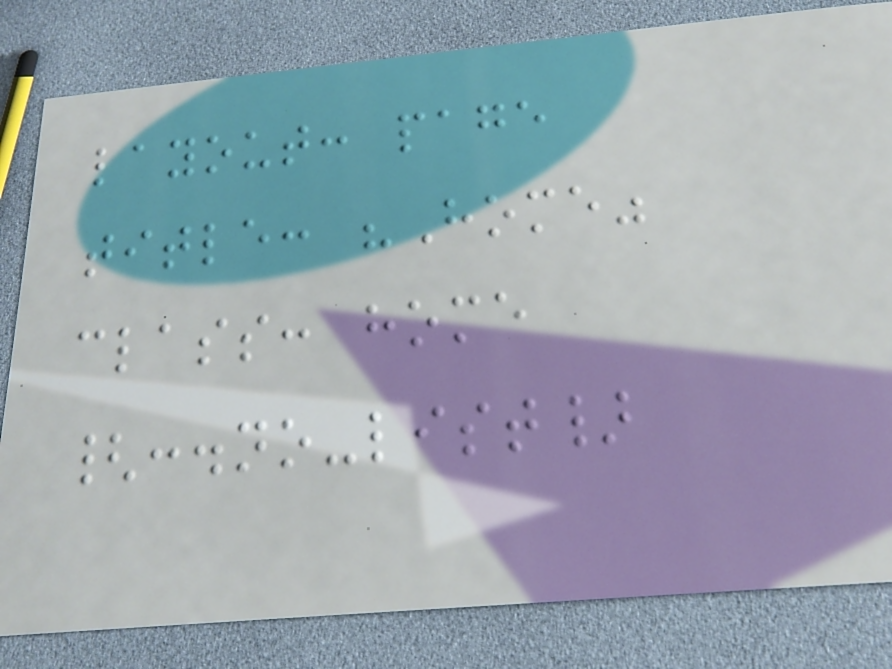layout: page
title: "Home"
class: home
{:.no-list}
